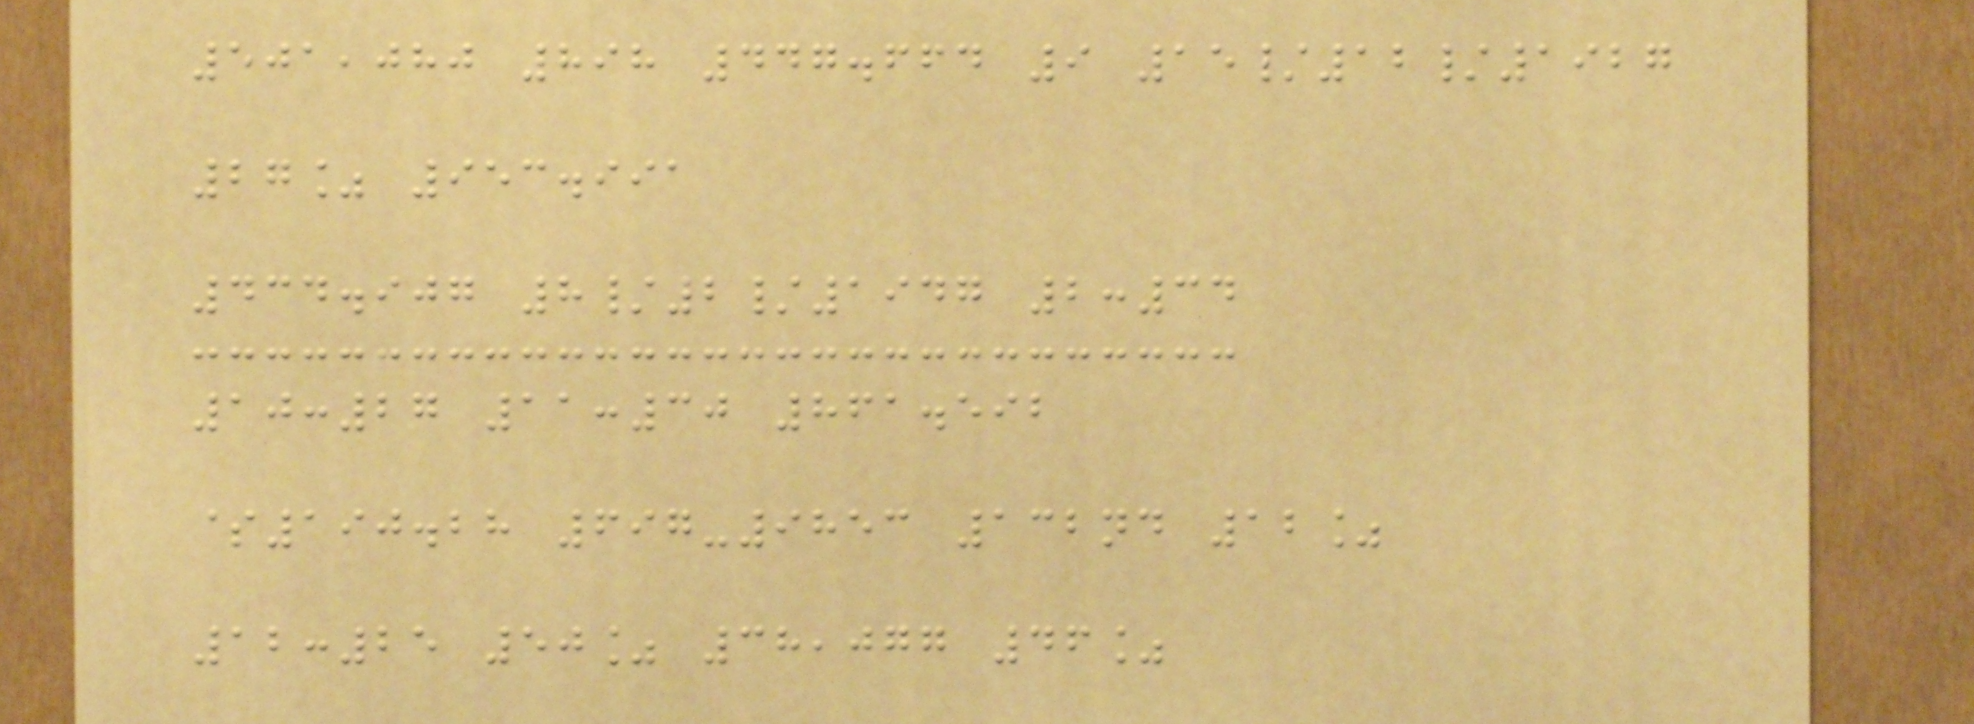501,080 898 447.664 9 15/12/1927
27% 953.991
434.907 8/2/1947 2:34
10:27 11:30 861.592
$190.28 697-9853 132nd 12%
12:25 50% 38,077 46%
